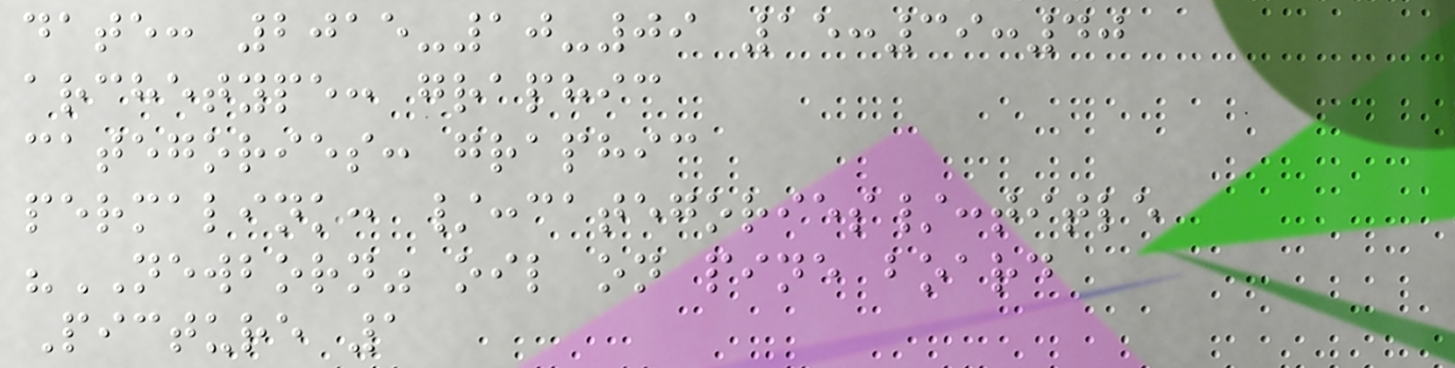date: 2015-10-09 15:39:40
archetype: graphic
categories: graphic
permalink: /:categories/:title
"NEWBORN" oil on pine board
Picture 1
